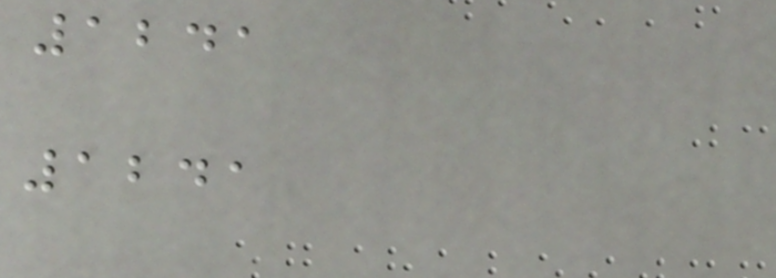1241
1241
